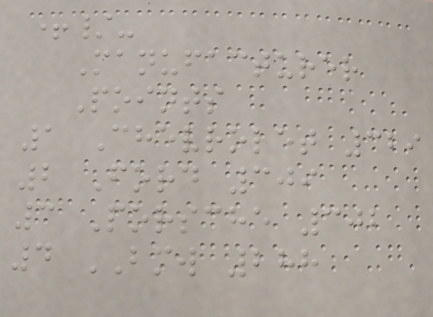+/-
Manufacturer
Points
1 Chevrolet 329
2 Ford 309
3 Porsche 302
4 BMW 288
